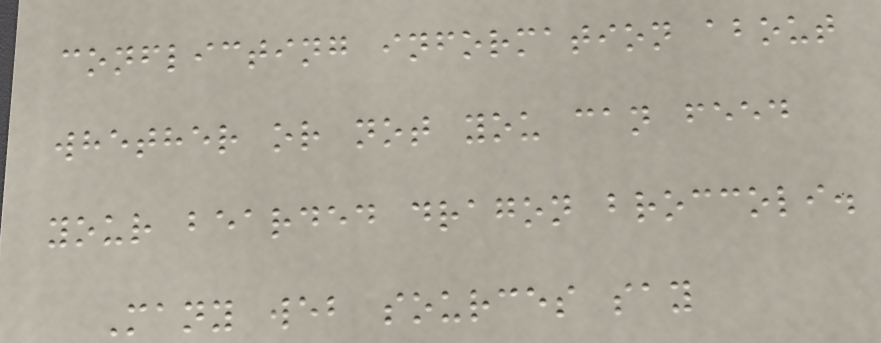conflicting information about
whether or not you can feed
your bearded dragon broccoli.
Many web sources say
